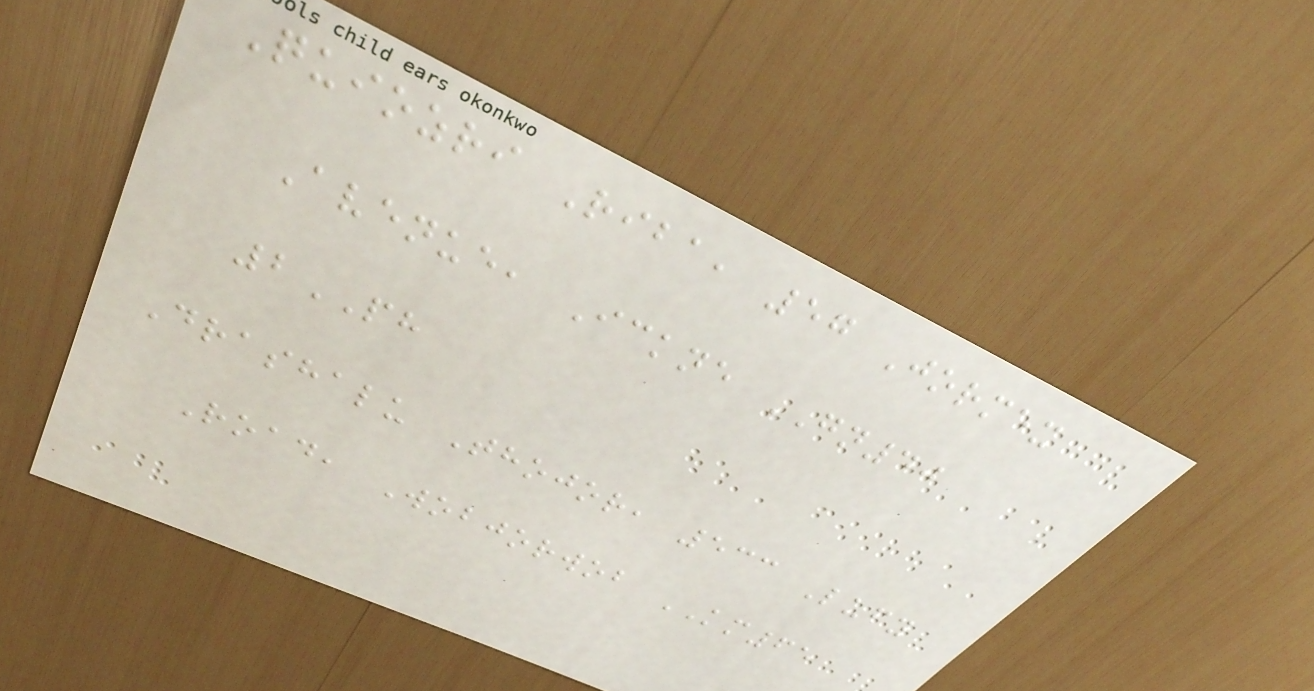Quiozri Riba, 57 Jormex
Avenue, Ickne GN40
2PH
Drashalu Thojor, 533 Lufy
Road, Wobjorwob KM65
